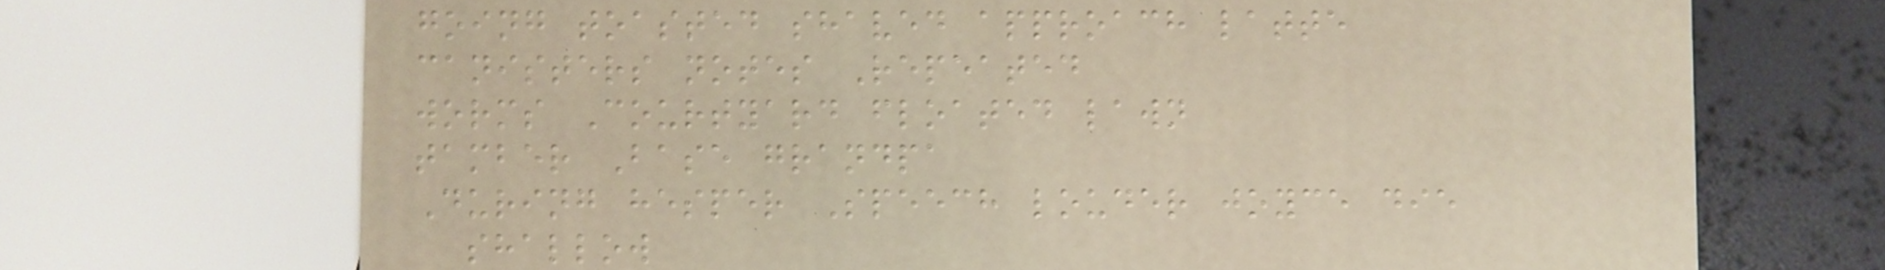going toasted shaved approach latte
canisters notes Repeated
worms Courtyard floated lawn
tamber Base grandpa
During hesper Speech louder joyce die
shallow
